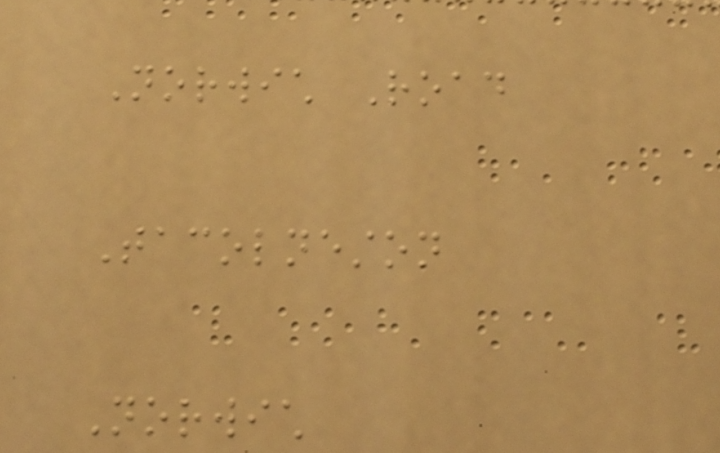Norwich Road
Tacolneston
Norwich
